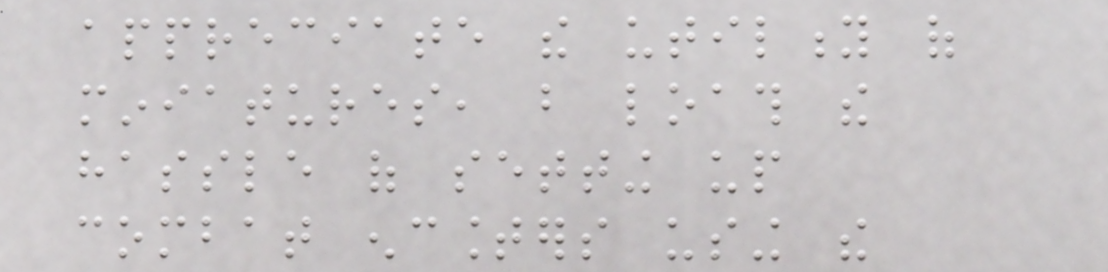appreciate the utility of
miniatures, but loath the
hassle of setting up
combat encounters using the
